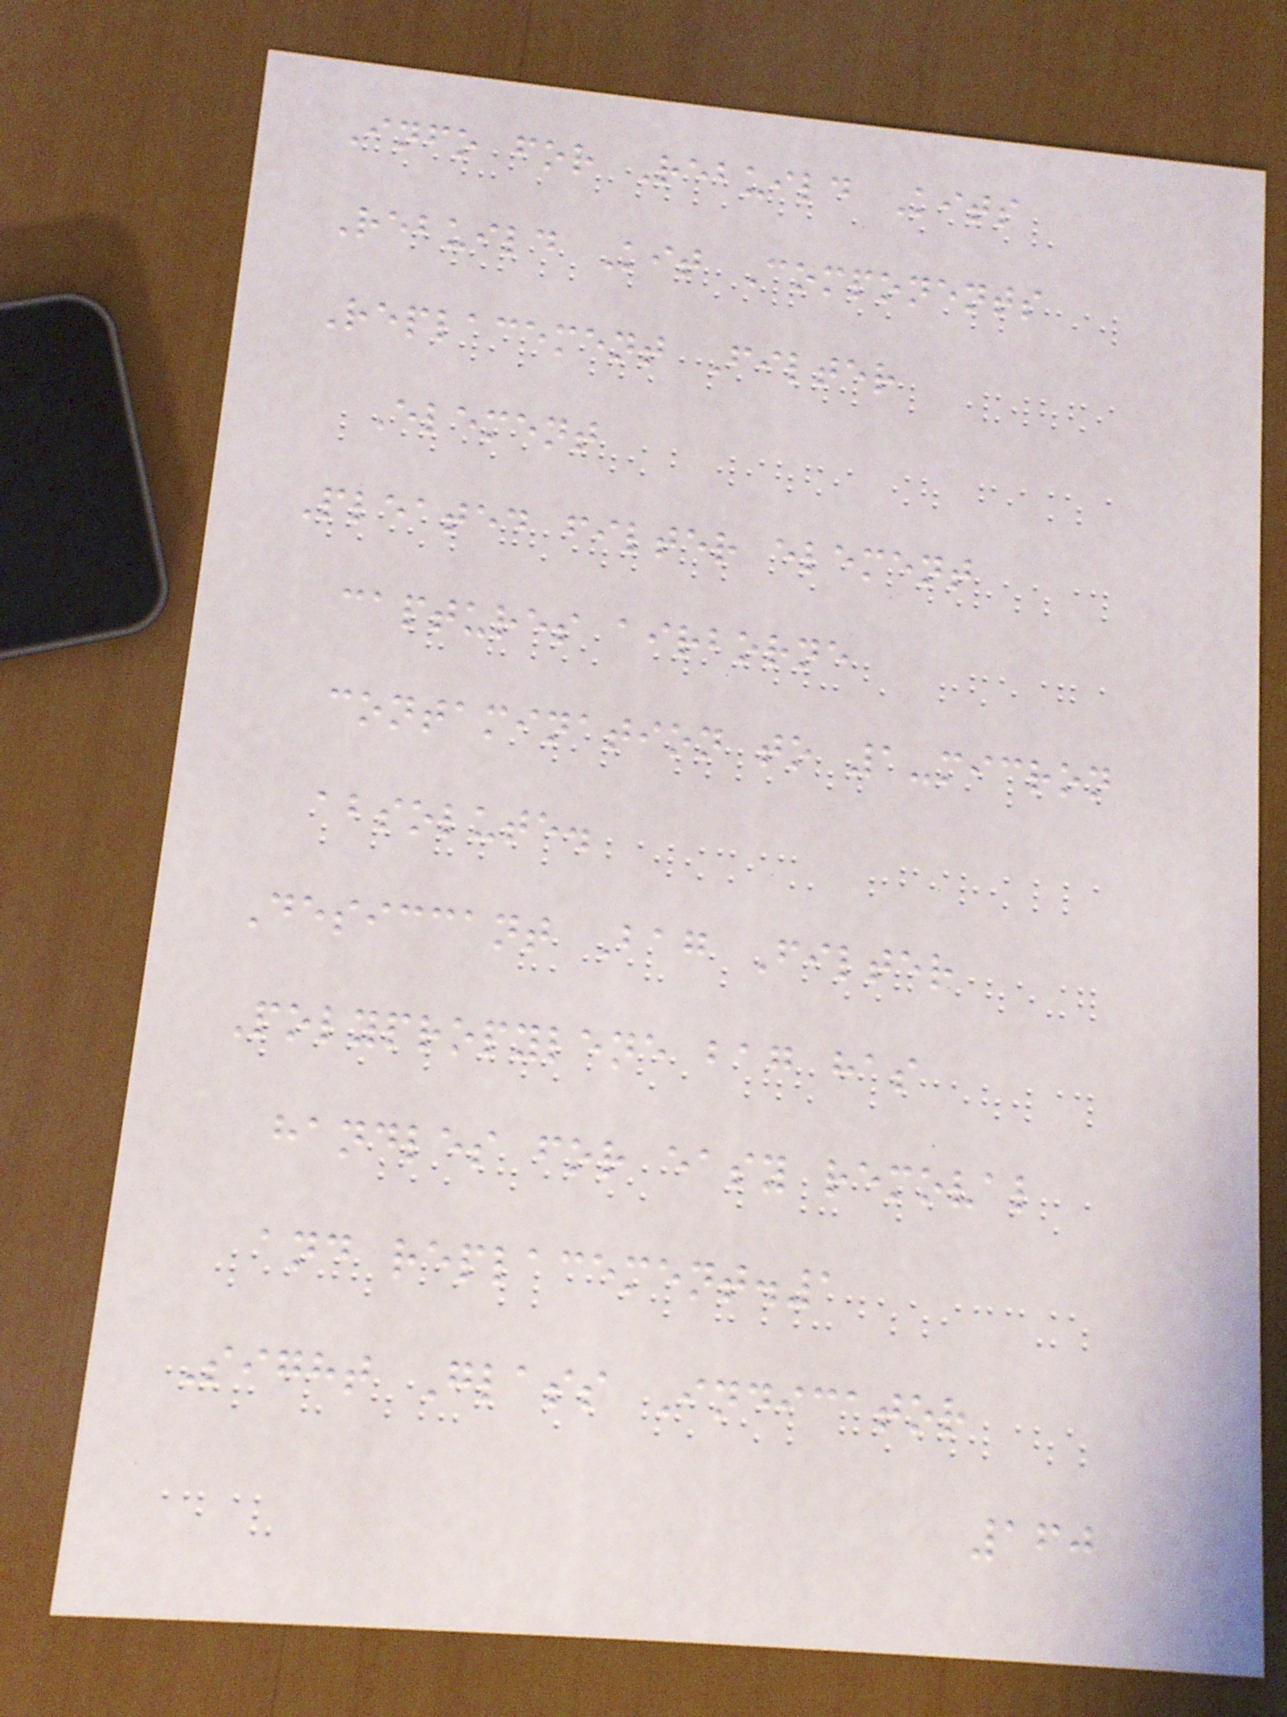Info for Rebuild Kits
Rebuild Kit Components
Replacement Filter
Element
Pleated filter element
captures airborne
contamination to 1-micron
absolute.
Desiccant Bag Filter
Polypropylene bag has
handles for easy removal
and replacement.1
Sight Glass Indicator
160
